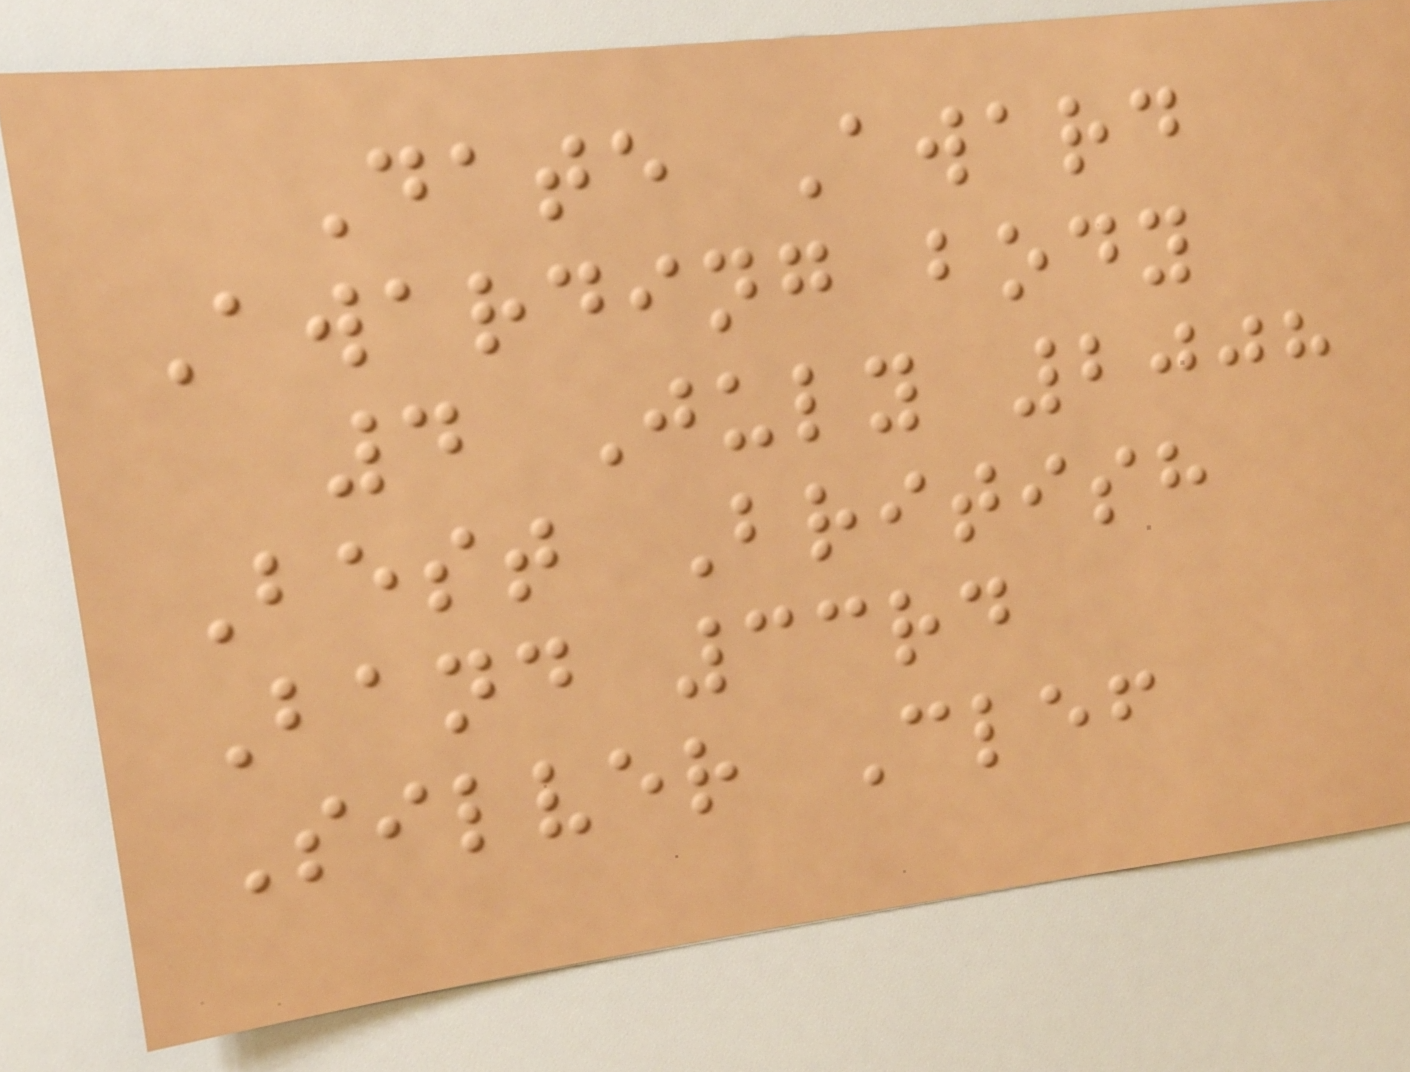Date Award
Awarding body
4 July 2008
Best British
Band 33rd
Silver Clef
